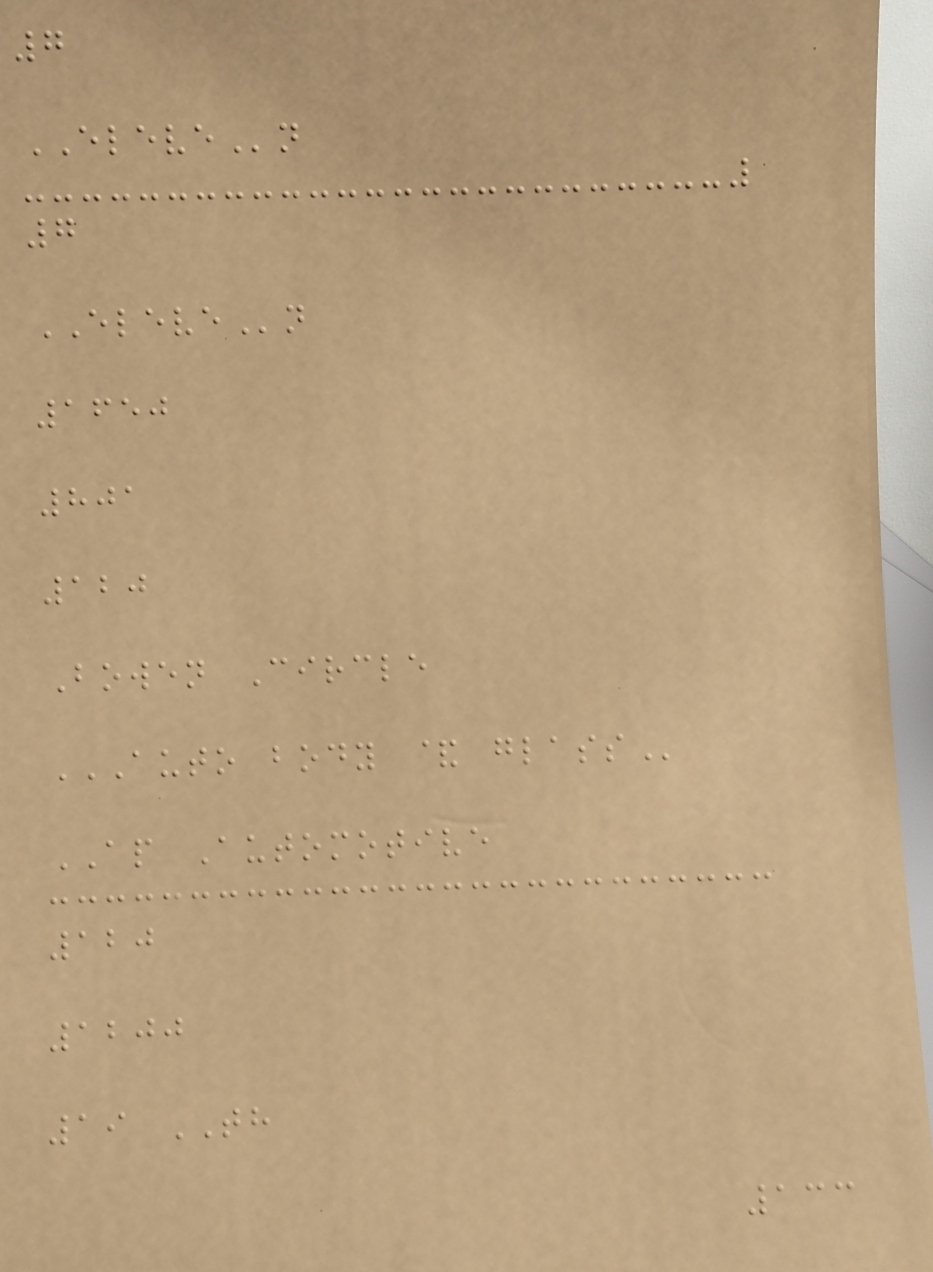7
ELEVEn
7
ELEVEn
1650
801
120
Bowen Circle
AUTO BODY & GLASS
AP Automotive
120
1200
19 TH
133
